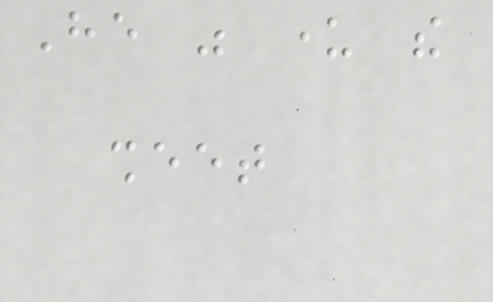He was under the
sheet
